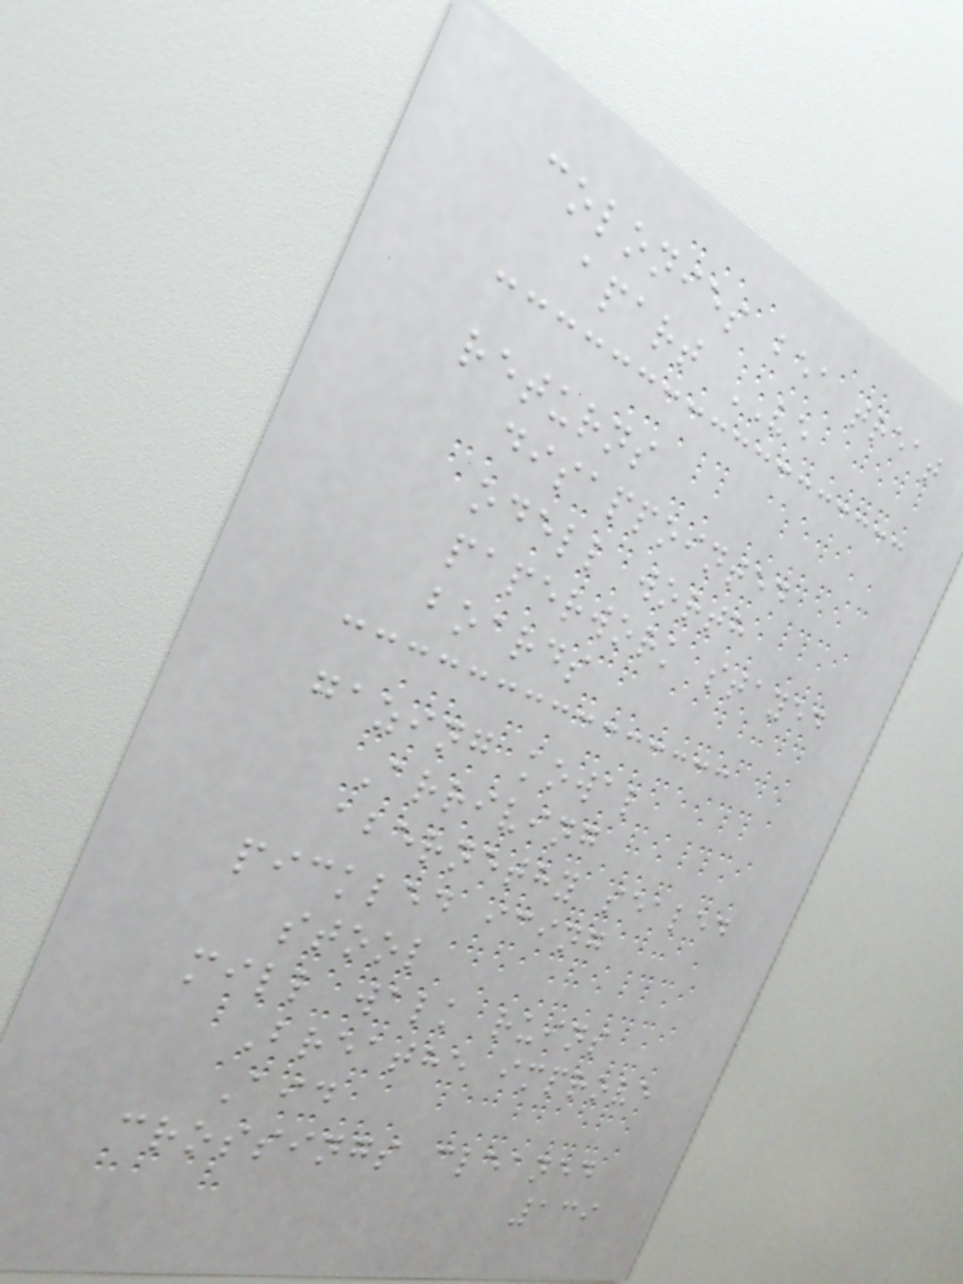colonies bea treat
apart VE
returns
disappointed
odell worth
paperwork stayed
boards
gazing kowal
Arriving
abernethy sealed
pickled icing
stool
mill walk ruins
Breathe improve
Aid
crossings cleaned
139
